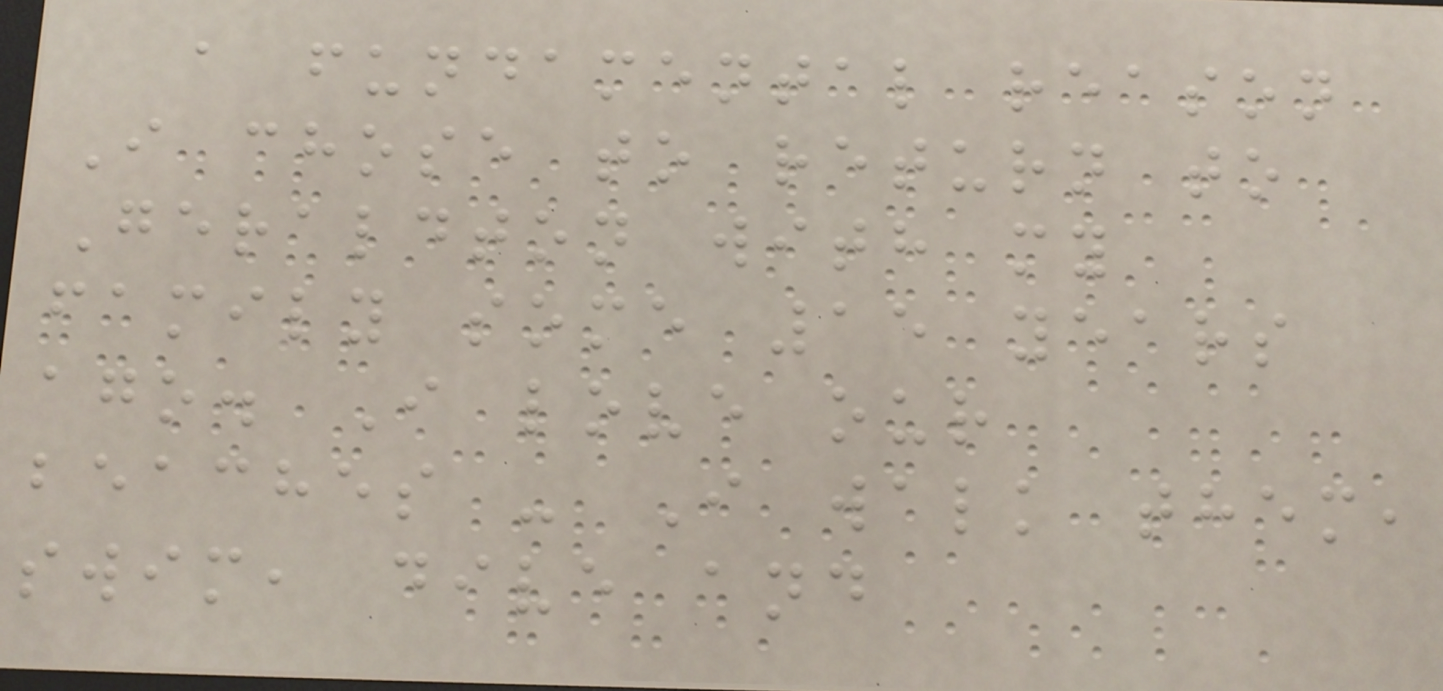a fundamental reason
I chose to return to
Geraldton with my
family some 15 years
ago. I love our
beaches - I walk them,
swim, dive and
